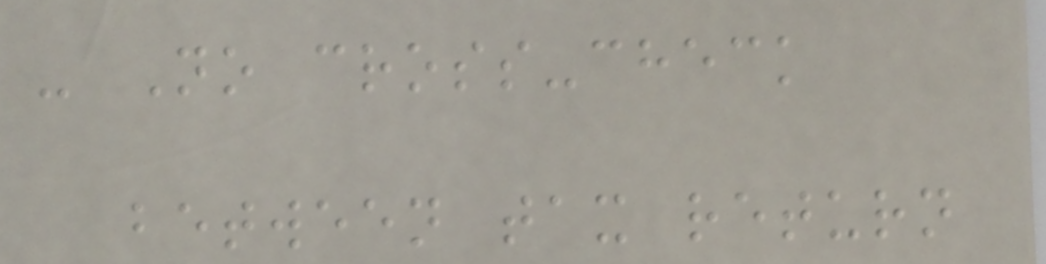- No cross-check
between tax return
